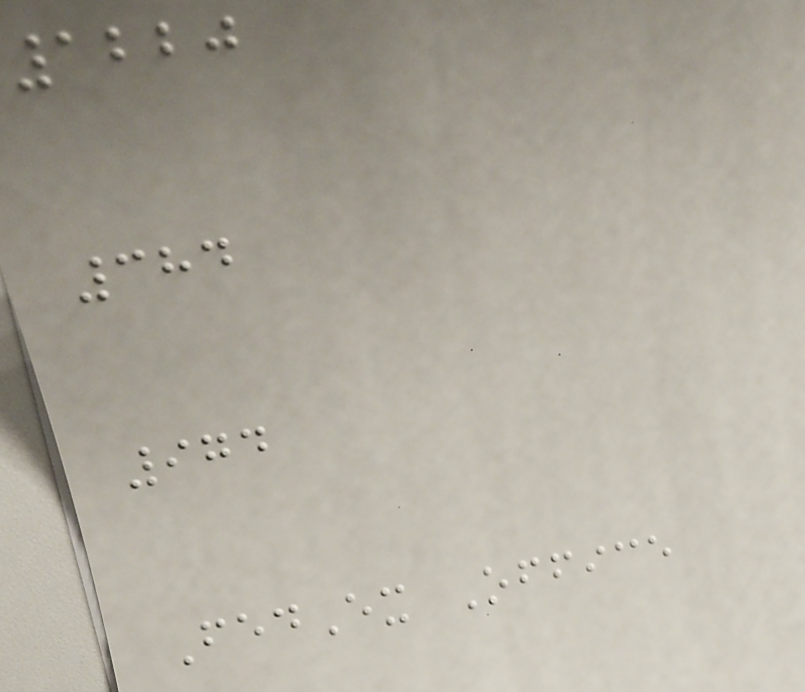1220
384
974
FedEx Office
